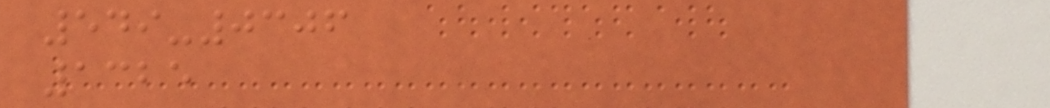549-0306
1325
